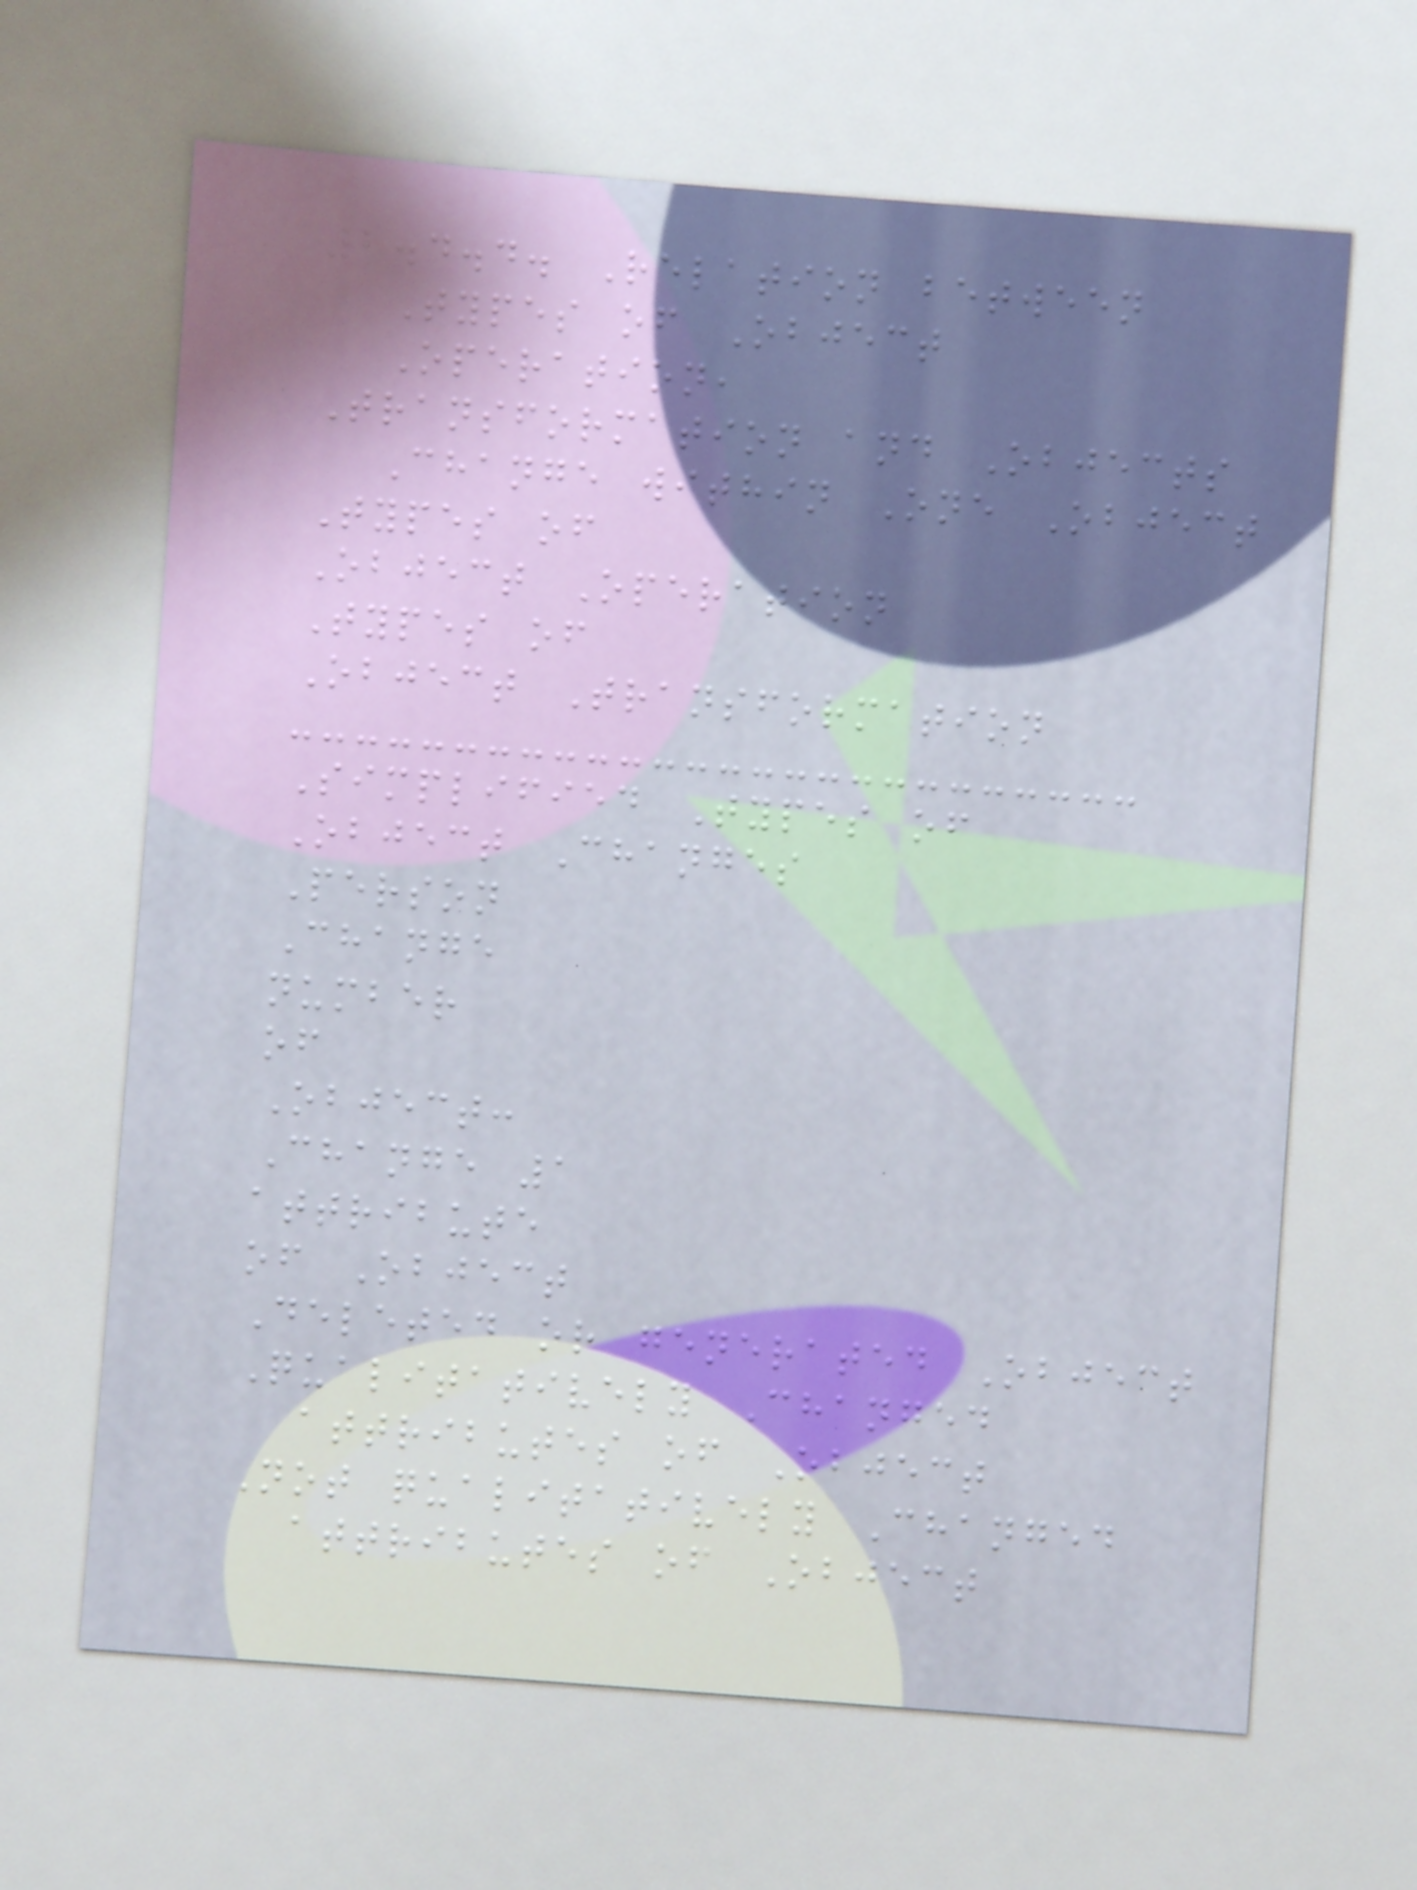2.4.4. Relation between
Types of Object
Operation,
Transformation and Objects
Change within One Object
Types of
Object Operation
Types of
Object Transformation
Simplified Types of
Object Changes
Person
Change
number
of
Object:
Change 1
attribute
of Object
Deleted or generated Object
Qualitatively Changed
attributes of Object
Not qualitatively Changed
attributes of Object
